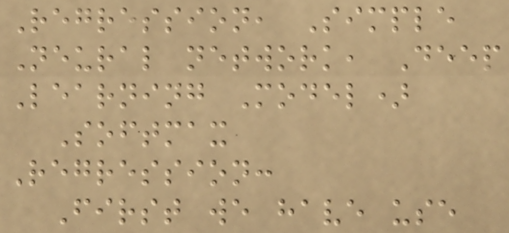Regression, Simple
Neural network, Deep
Learning Model)
Softmax
Regression:
First we have use
